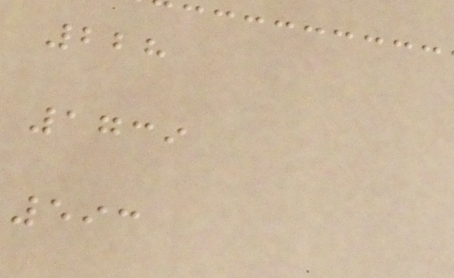228
1739
593
